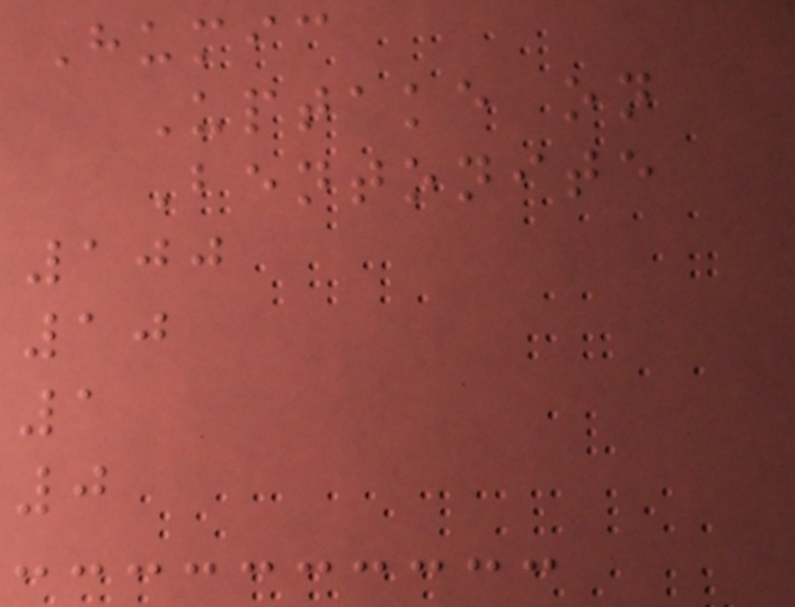Humic
Uptake on
Bentonite
100
10
1
0
